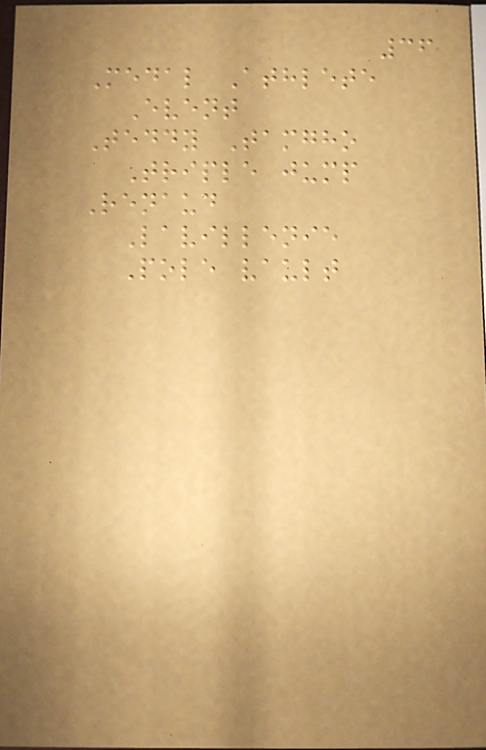36
Medal Athlete
Event
Teddy Tamgho
Triple jump
Renaud
Lavillenie
Pole vault
